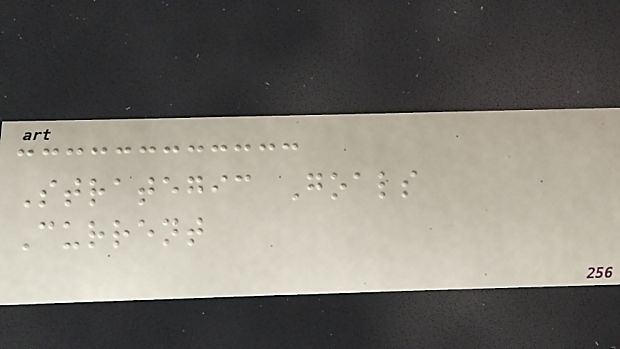Strategic Goals
Current
